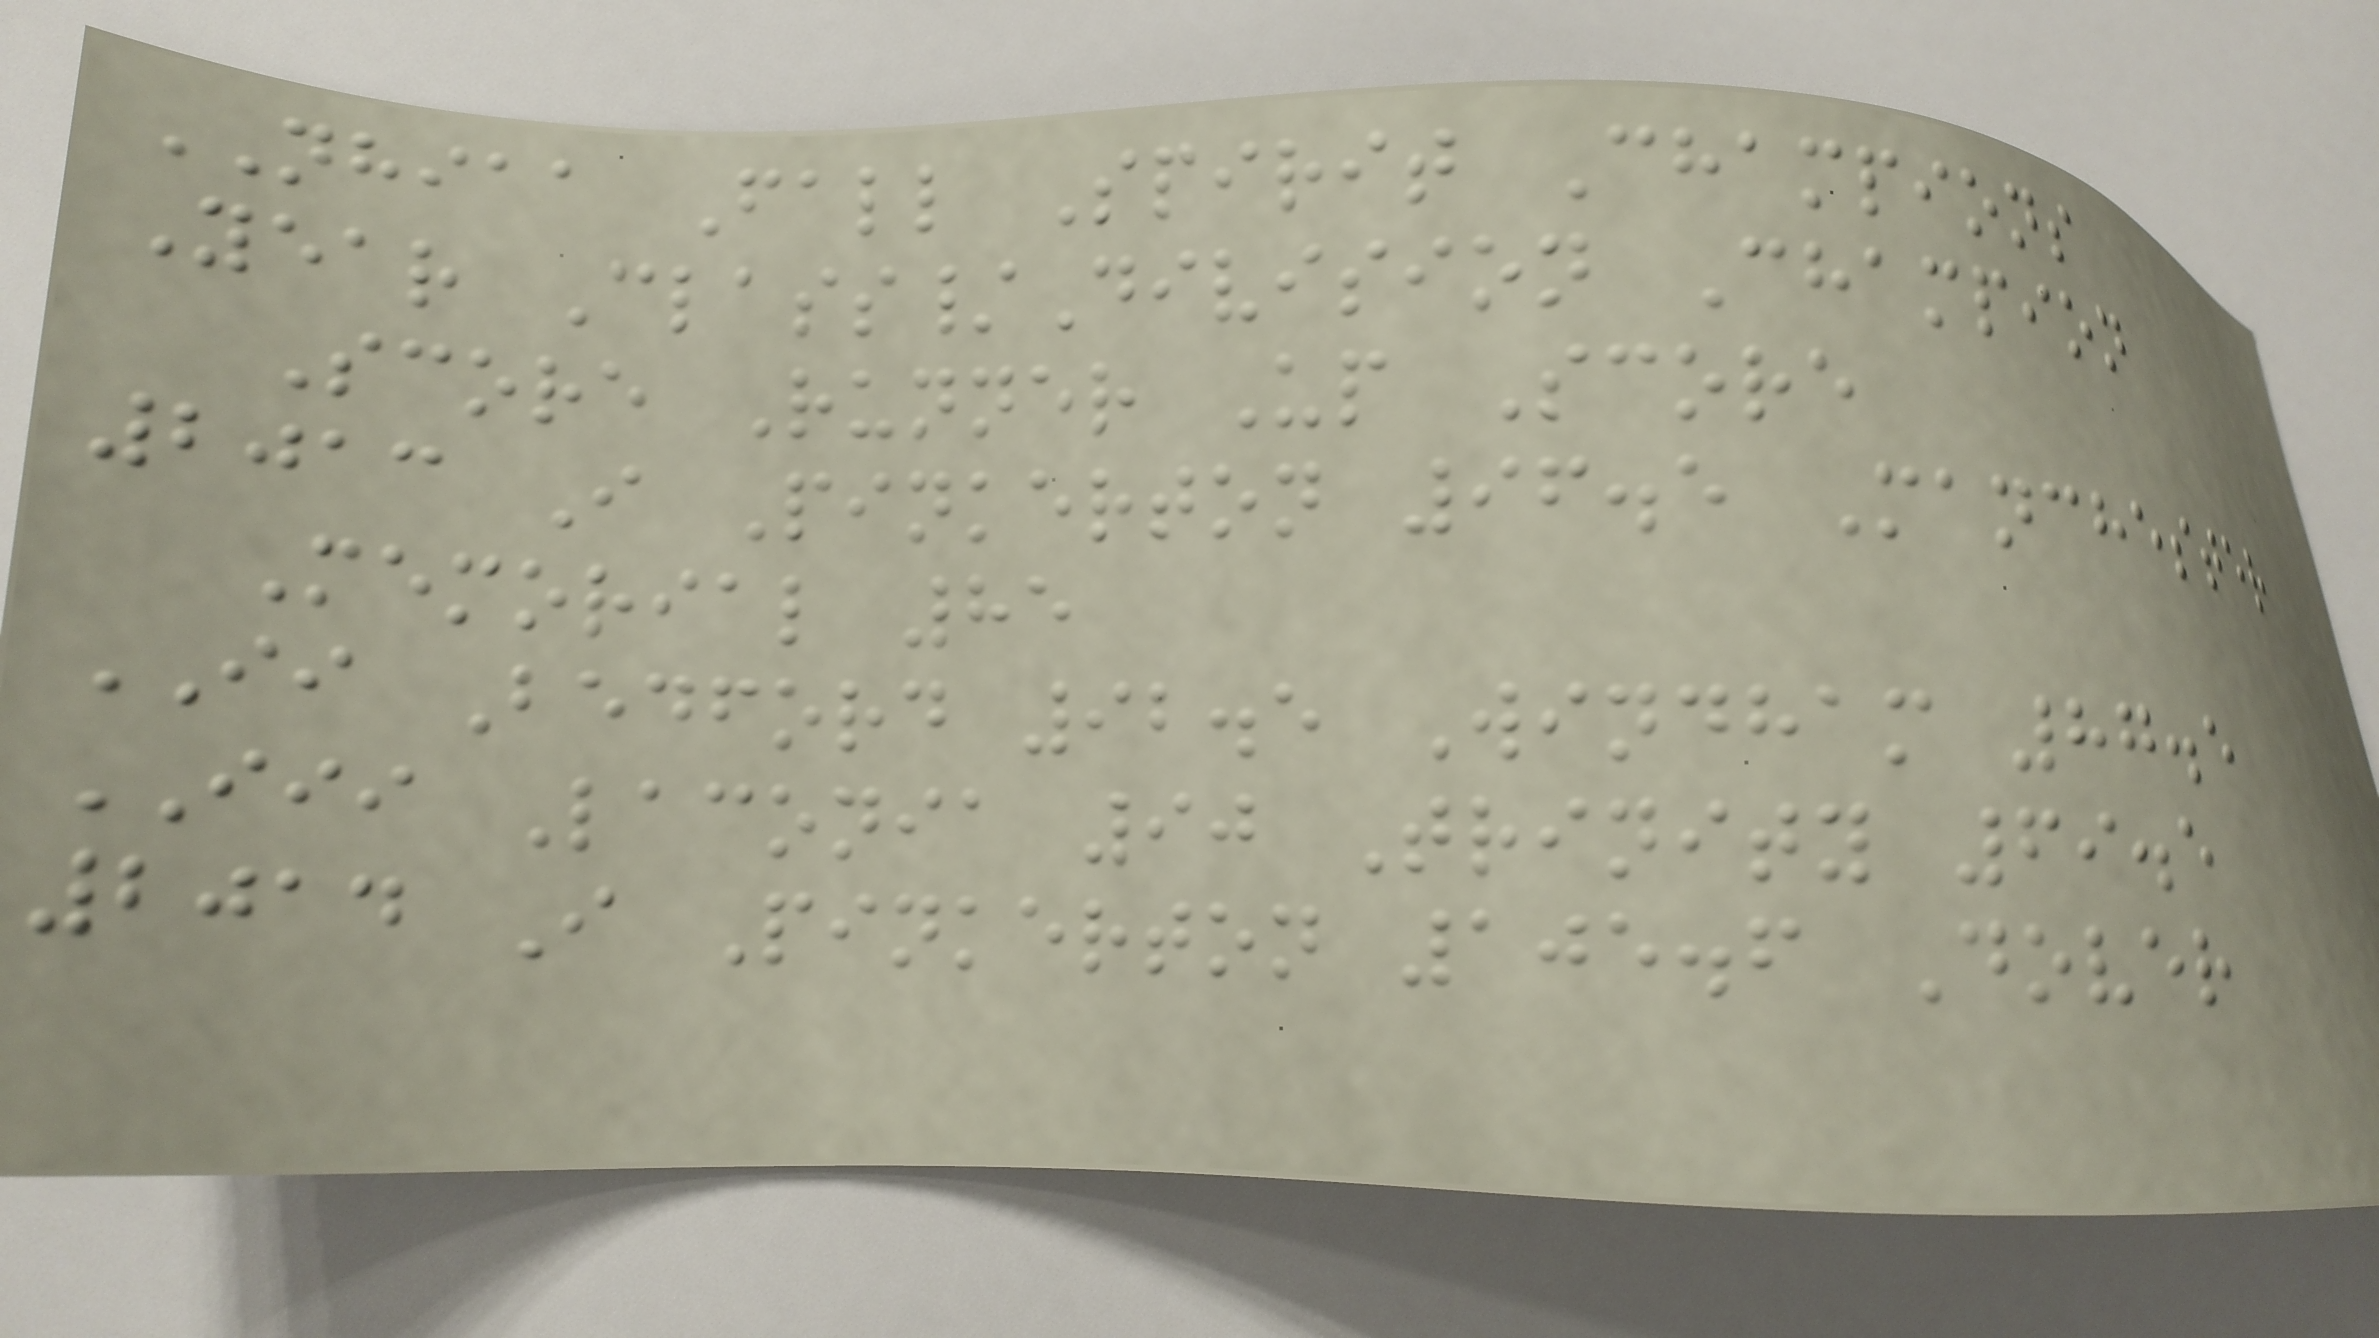NHIAA Fall Spirit Champions
Year Class/Division Champion
Score Runner Up Score
2013 I Pinkerton 96.5 Manchester
Memorial 85
II Bedford 92.5 Windham 87.5
III Laconia 90 Trinity 69.5
2014 I Pinkerton 105.6 Dover
